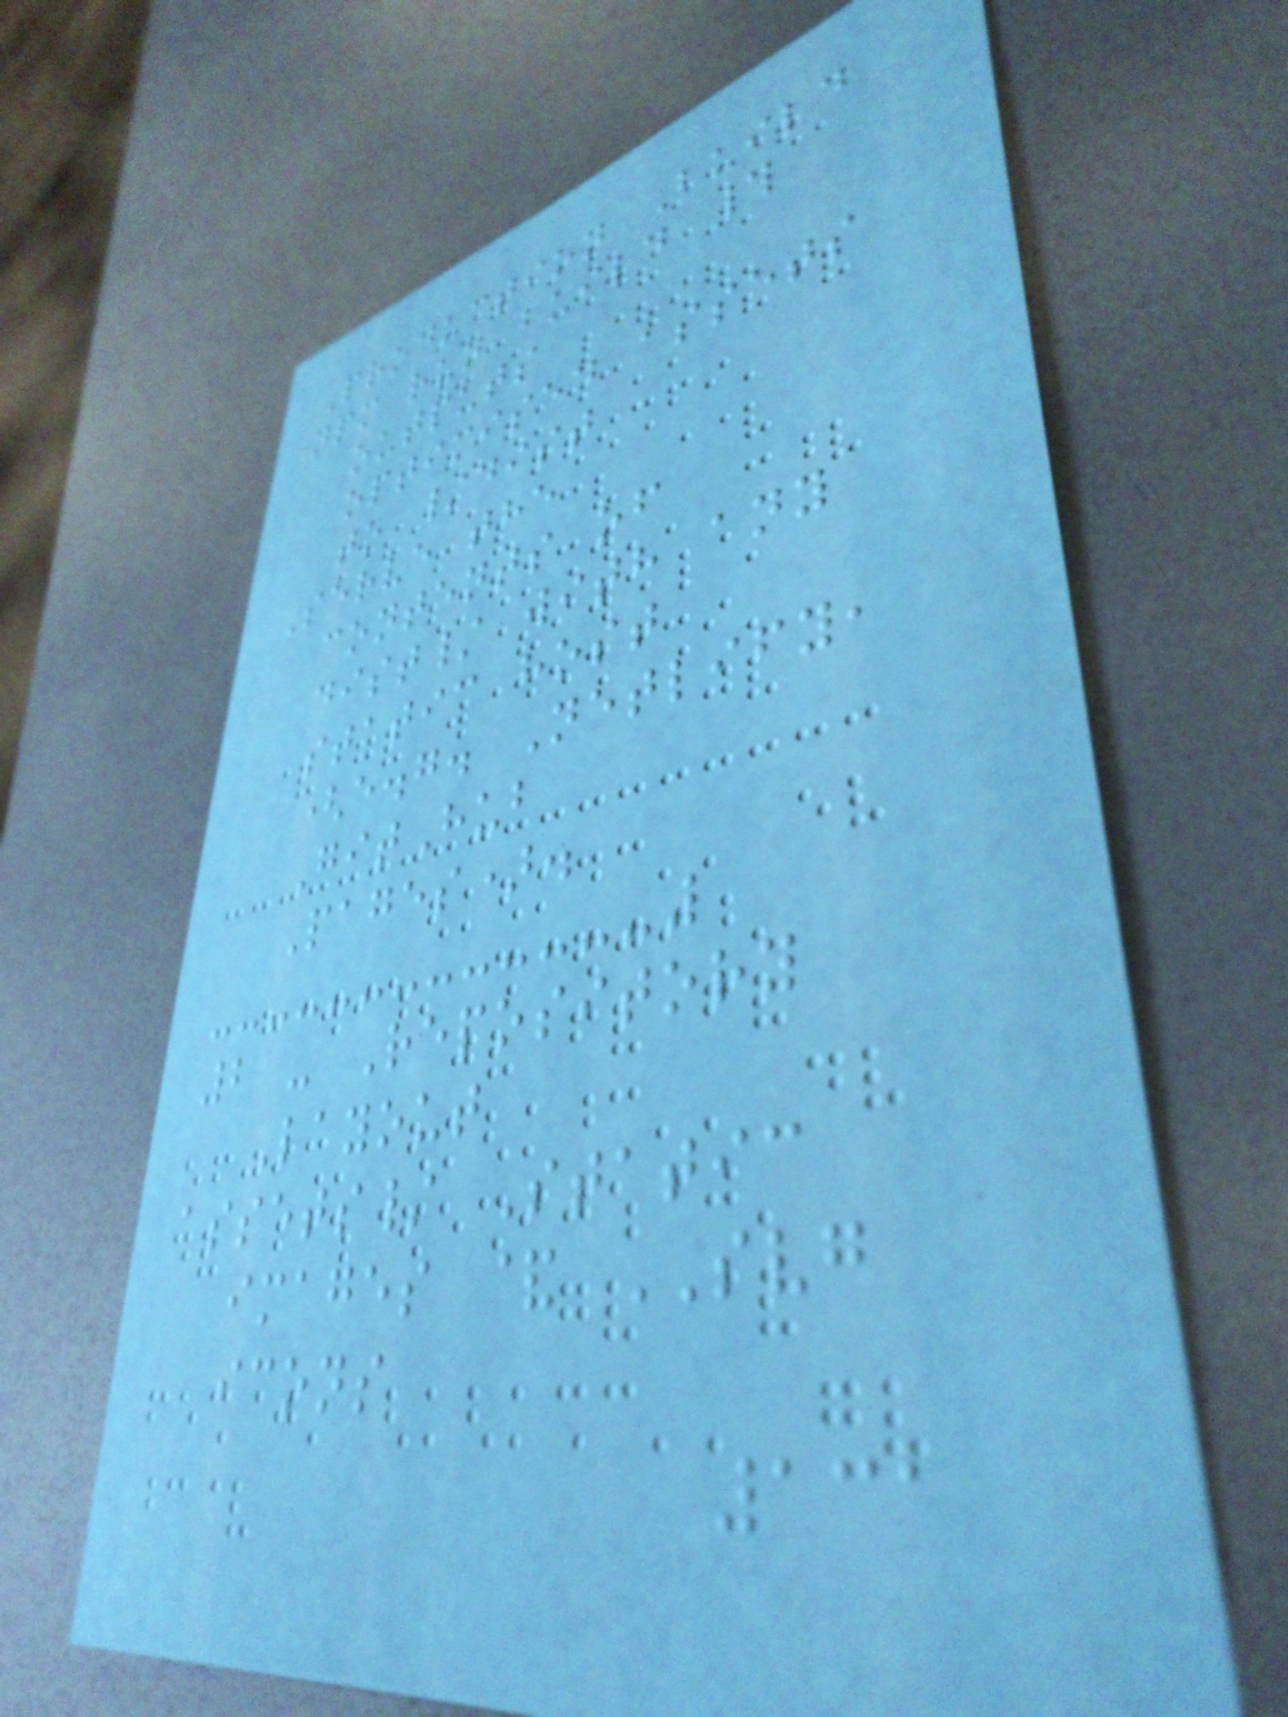Production Build
npm run build #
outputs
optimised assets
to /dist
Serve the
contents of
dist/ with any
static host
(e.g. Netlify,
GitHub
Pages).
2 - Repository
Layout
assets/ Static
images & SVG
icons
131
